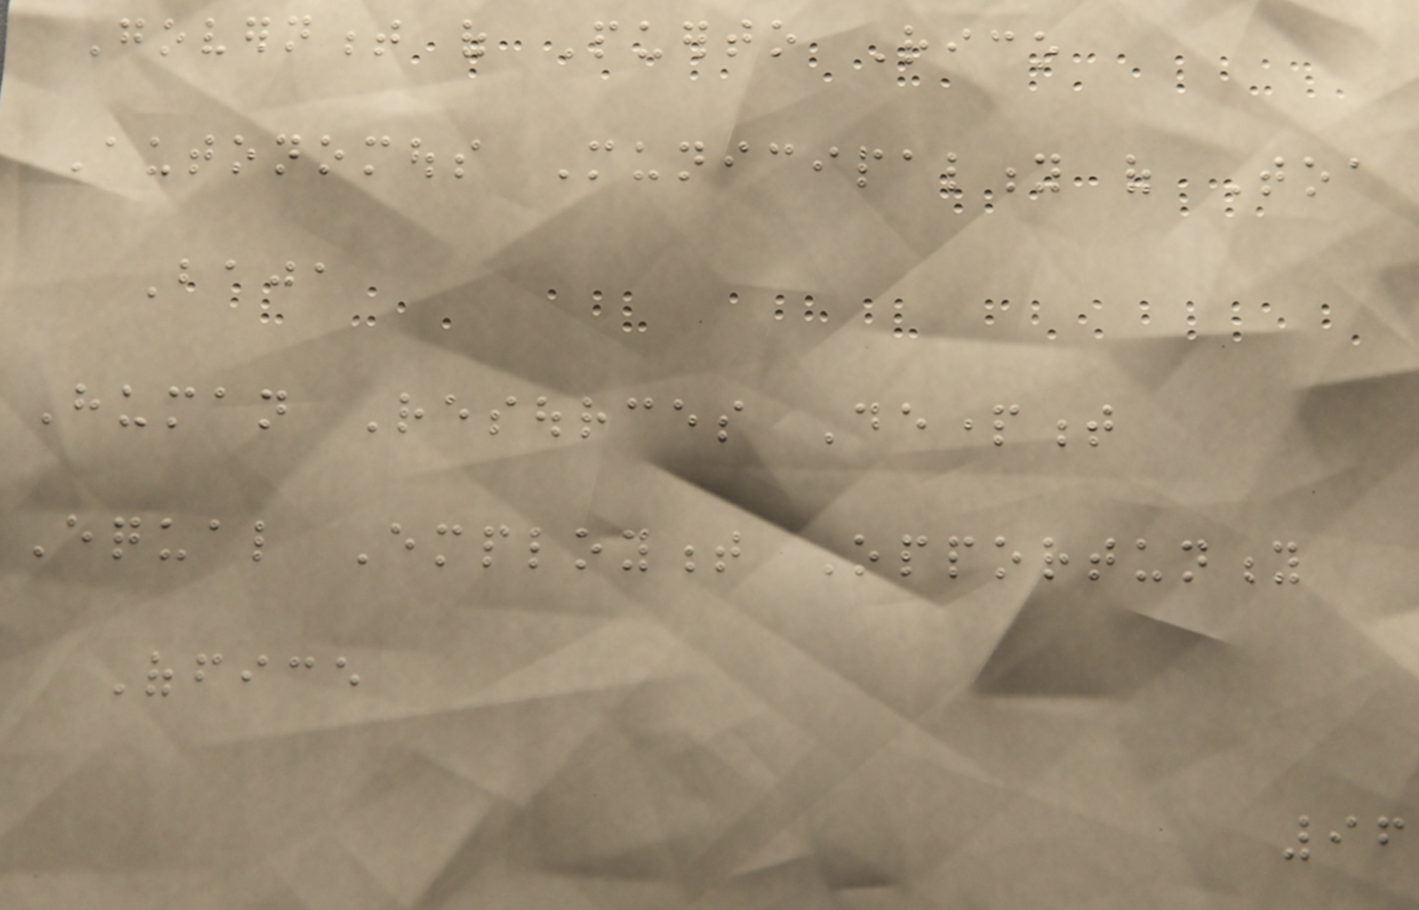Government of Puerto Rico
Autonomous Municipality of Toa
Baja
Human Resources Department
Equal Employment Opportunity
Office
96
